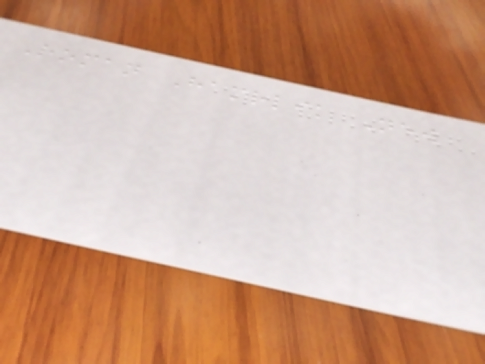Roman Hamrlik New
